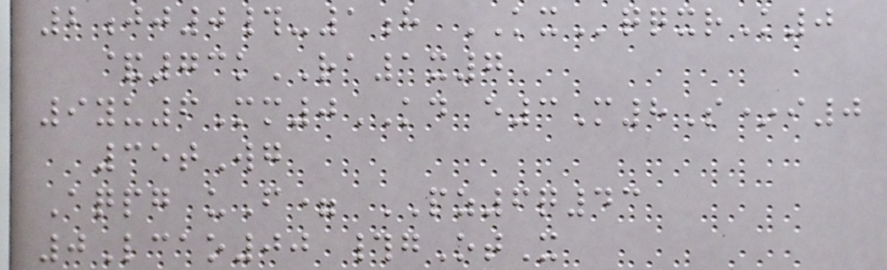2jj0#-1h KXqqxrK0
&73kRA1x7
9yu6Mm0KD e3M8S*i0
35tWg
Aqpg uF= PZ6q43
0Lcao00 #gOtX
